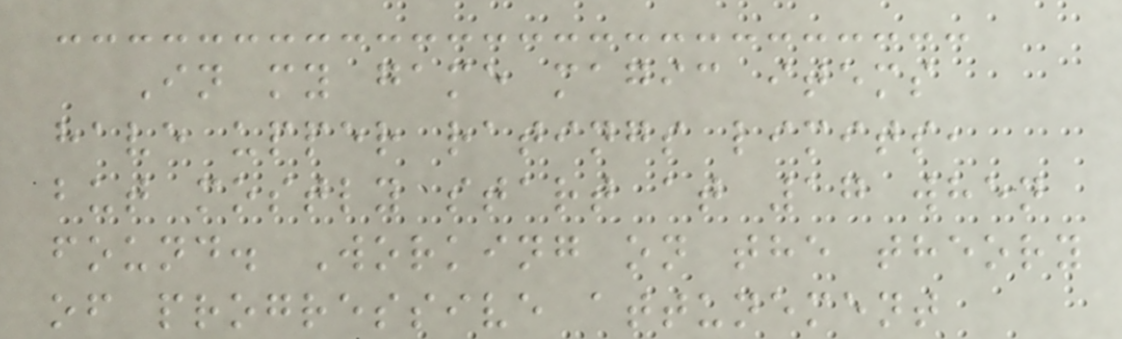In my game magic items
have upper ratings limits,
but mostly start at 17 when
found. Working on the theory
of progressive attunement
